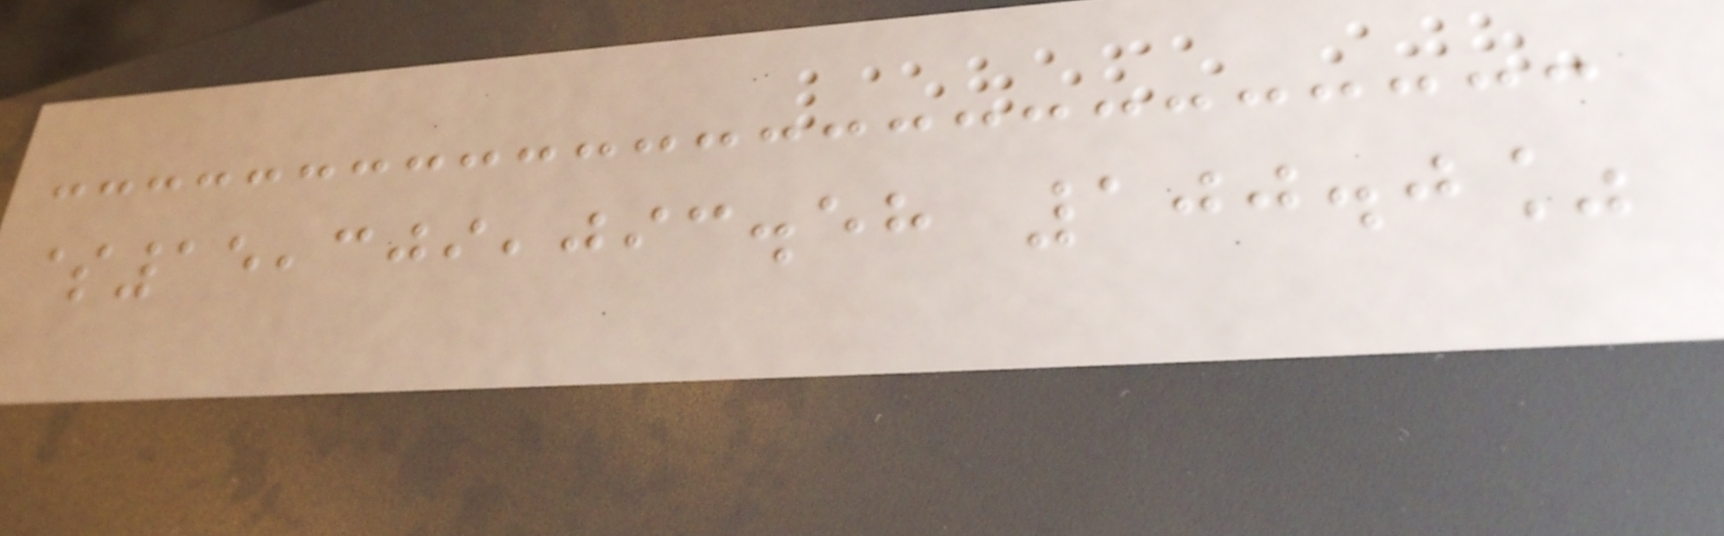$15,309,093.58 100.0%
